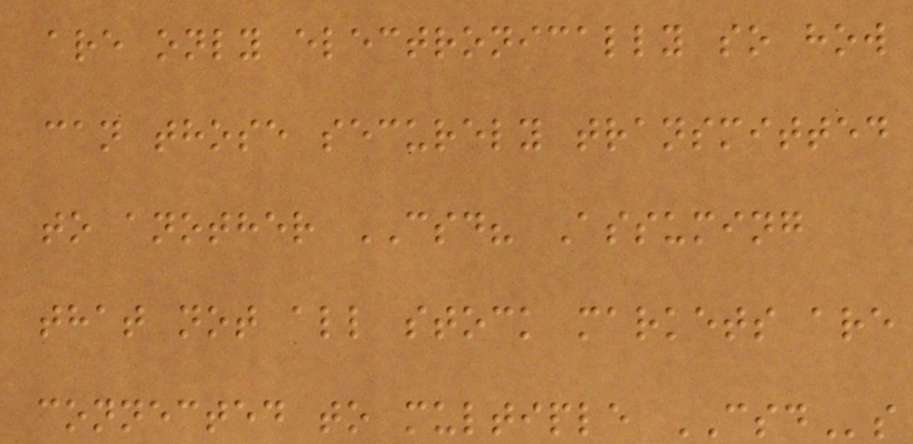are only electronically so how
can those securely transmitted
to another CSD? Assuming
that not all stock markets are
connected to multiple CSDs
